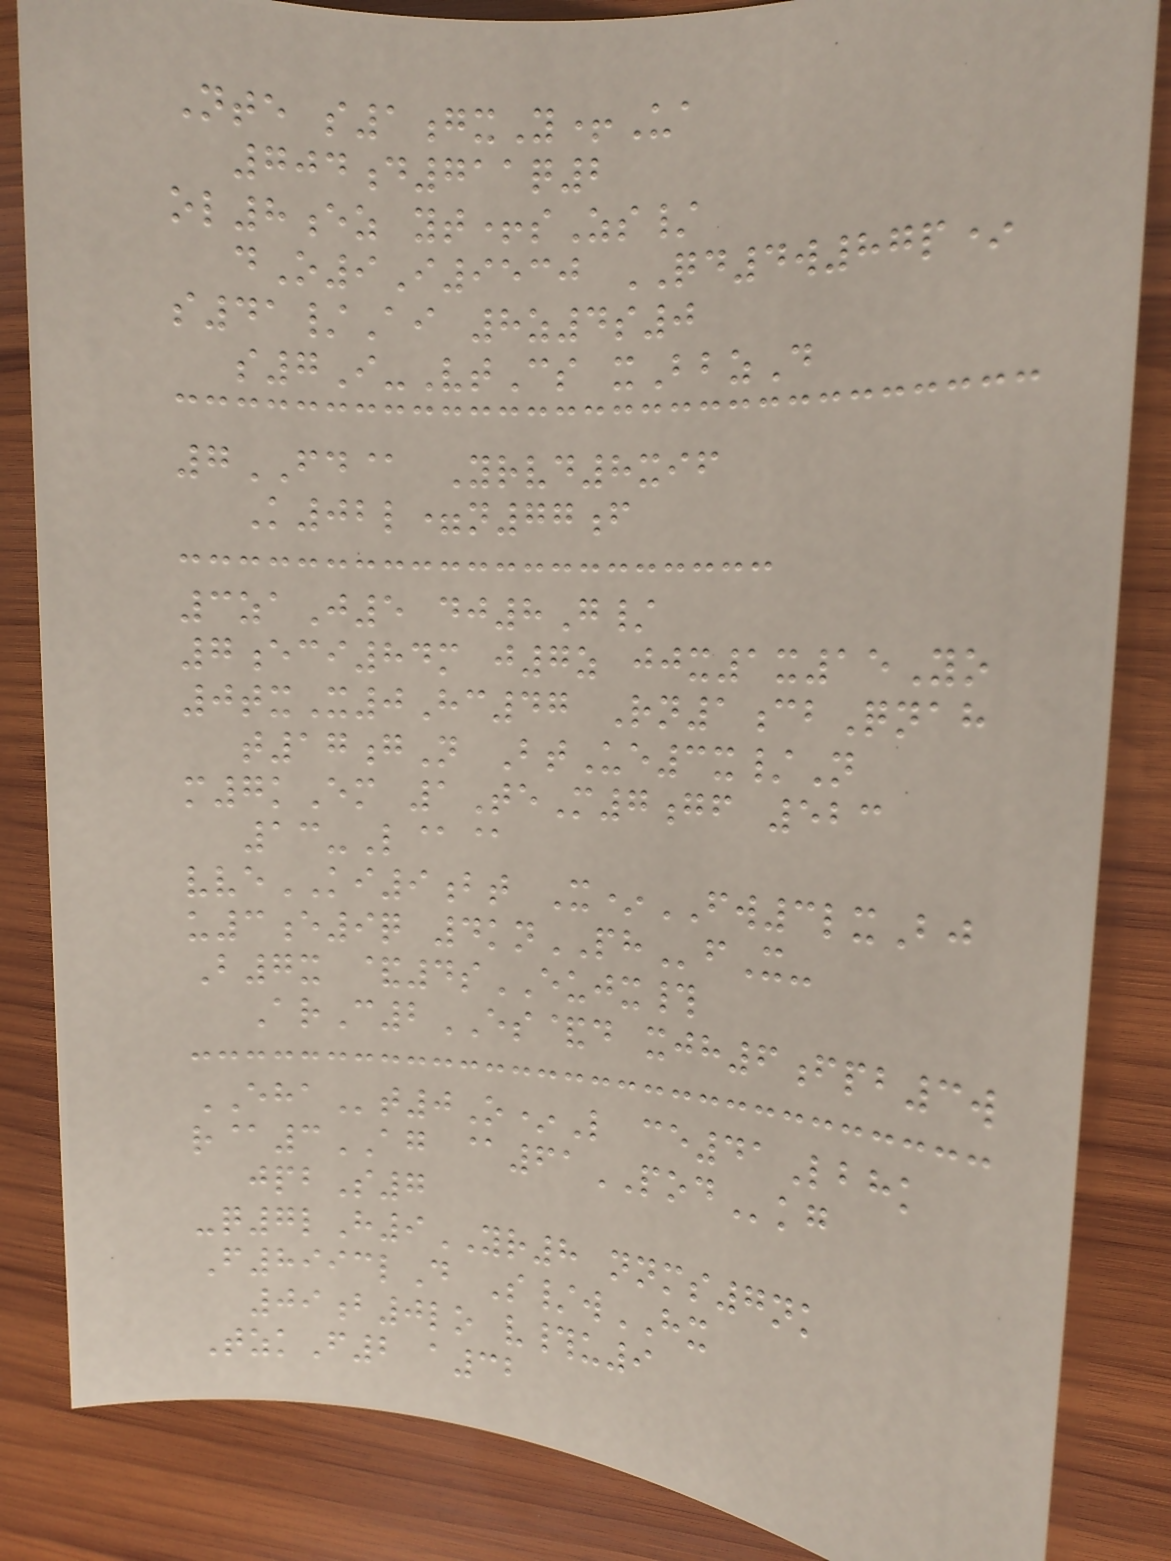Nte s1gxY+Ua
704d711q2
ol8ez yt+sZs/
dO9I9530 QD4w87p*
s41/Ai 8z4s0
s7I-VtCs xBbzD
7FD@ Yrvd8xif
K02l=n77f
3zaJ5 dj8G/
7eci84m j7z jjx1x15Yo
0txX0Hc47 Rn1cbQnah
t17gN BtUe3x/N
m7kEm 1TeM7gf 523
13-L@@
vveKI9bt X*FW3lxBj
u3e9q 4knPHfX-
B7x &4sEUJX#
ArC2ES&d xjh6fpb3w
EHAt0O*L ce41Lbhk
r@3AG @61PODkg
jpbS7
-q7lH9YR8 nnms7nk
F8993lD S/wHX
09b0lo v#u9
TzkF2 a32
